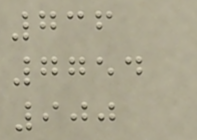736
7754
900
